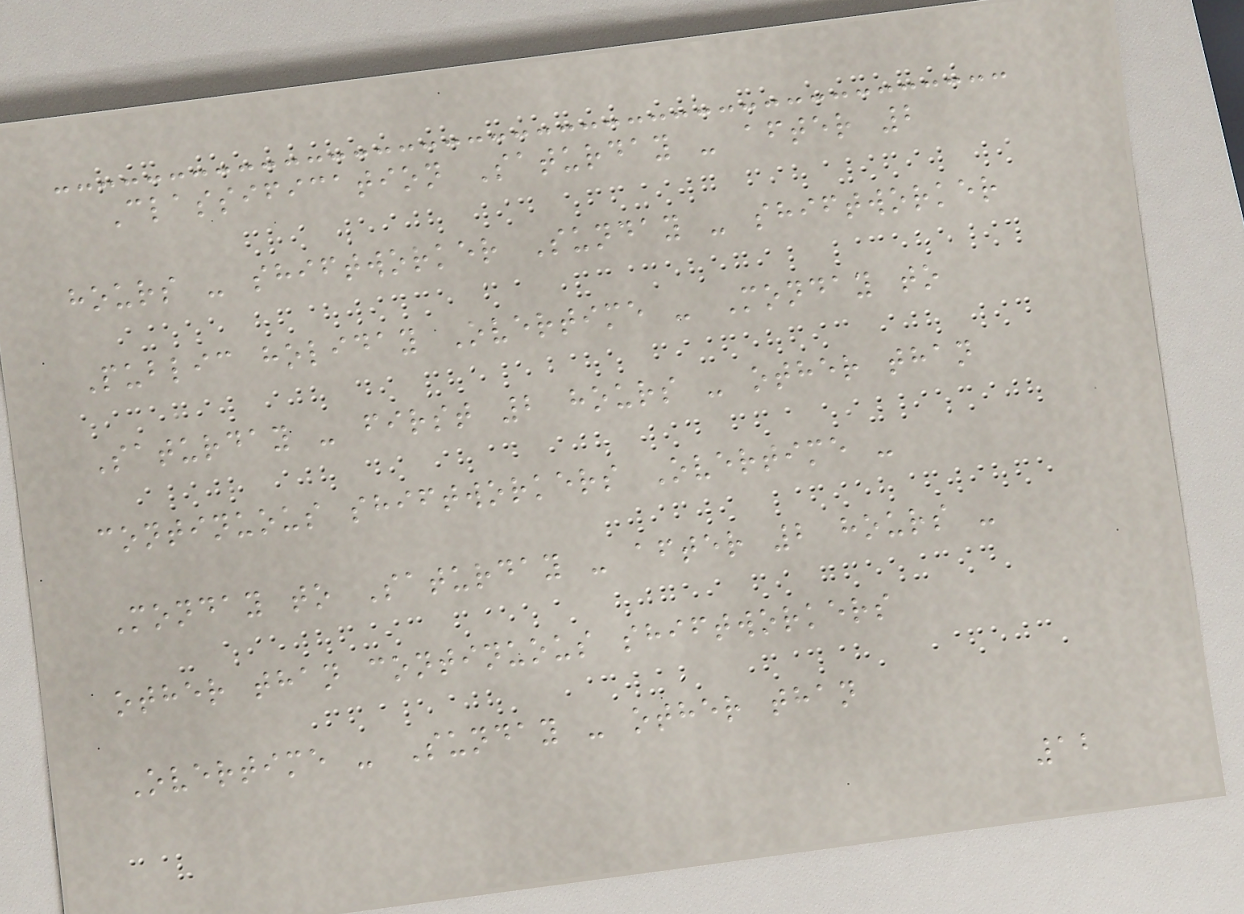Classification Saturday - after 2
hours - shiftworker Sunday - shiftworker
Public holiday Overtime - Monday to
Saturday - first 2 hours - other than
continuous shiftworkers Overtime -
Monday to Saturday - after 2 hours -
other than continuous shiftworkers
Overtime - Sunday - other than
12
